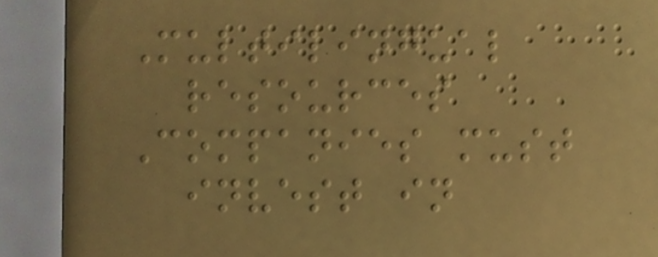Multilingual
resources
Companies must
invest in
